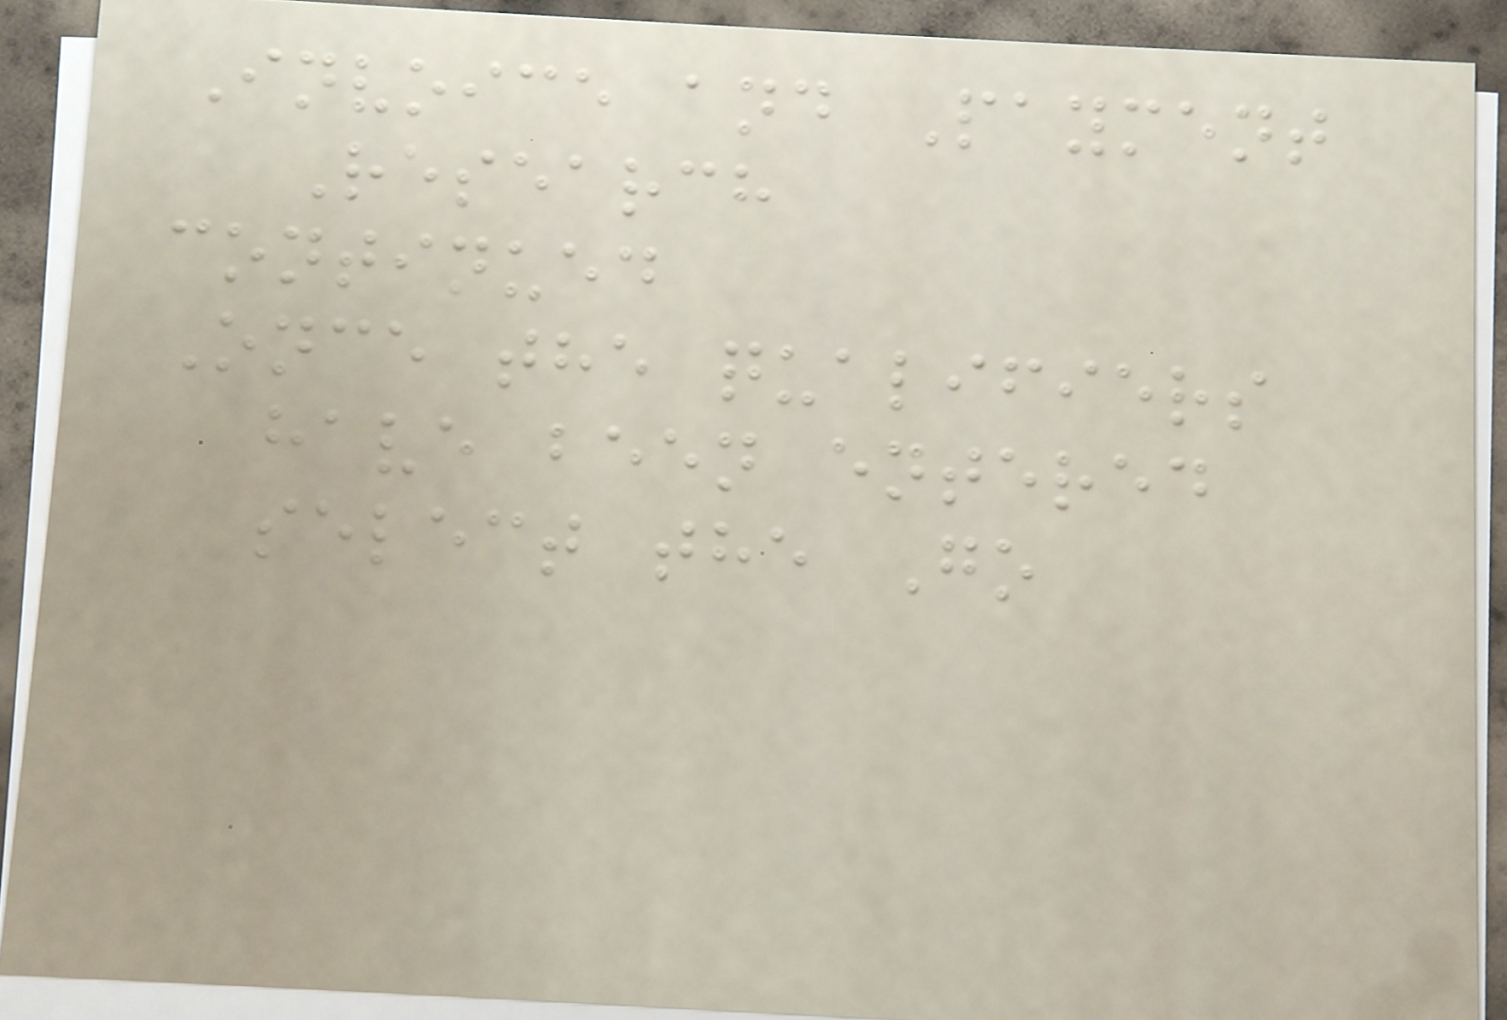Invoice and Payment
Research
continued
Once the qualifiers
have been entered
select the Go
